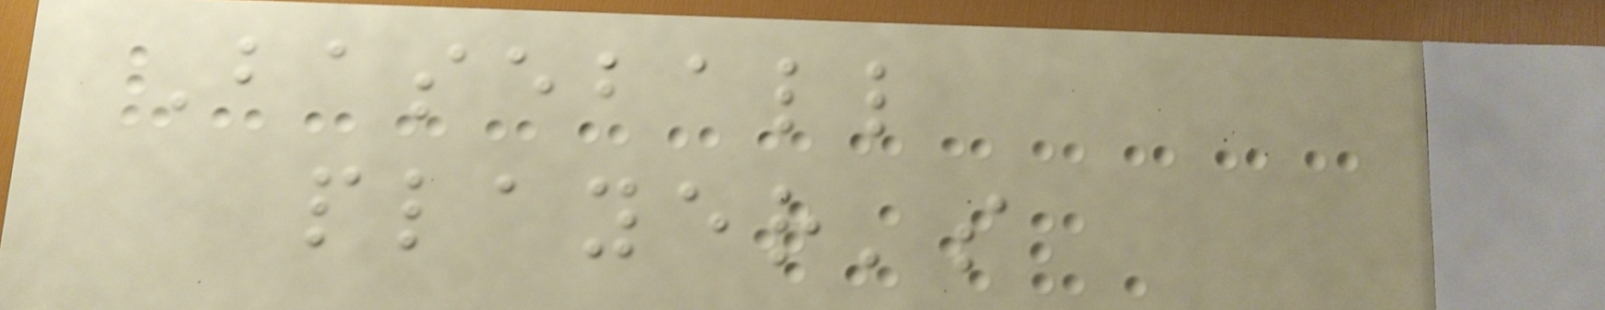Baseball
player's
